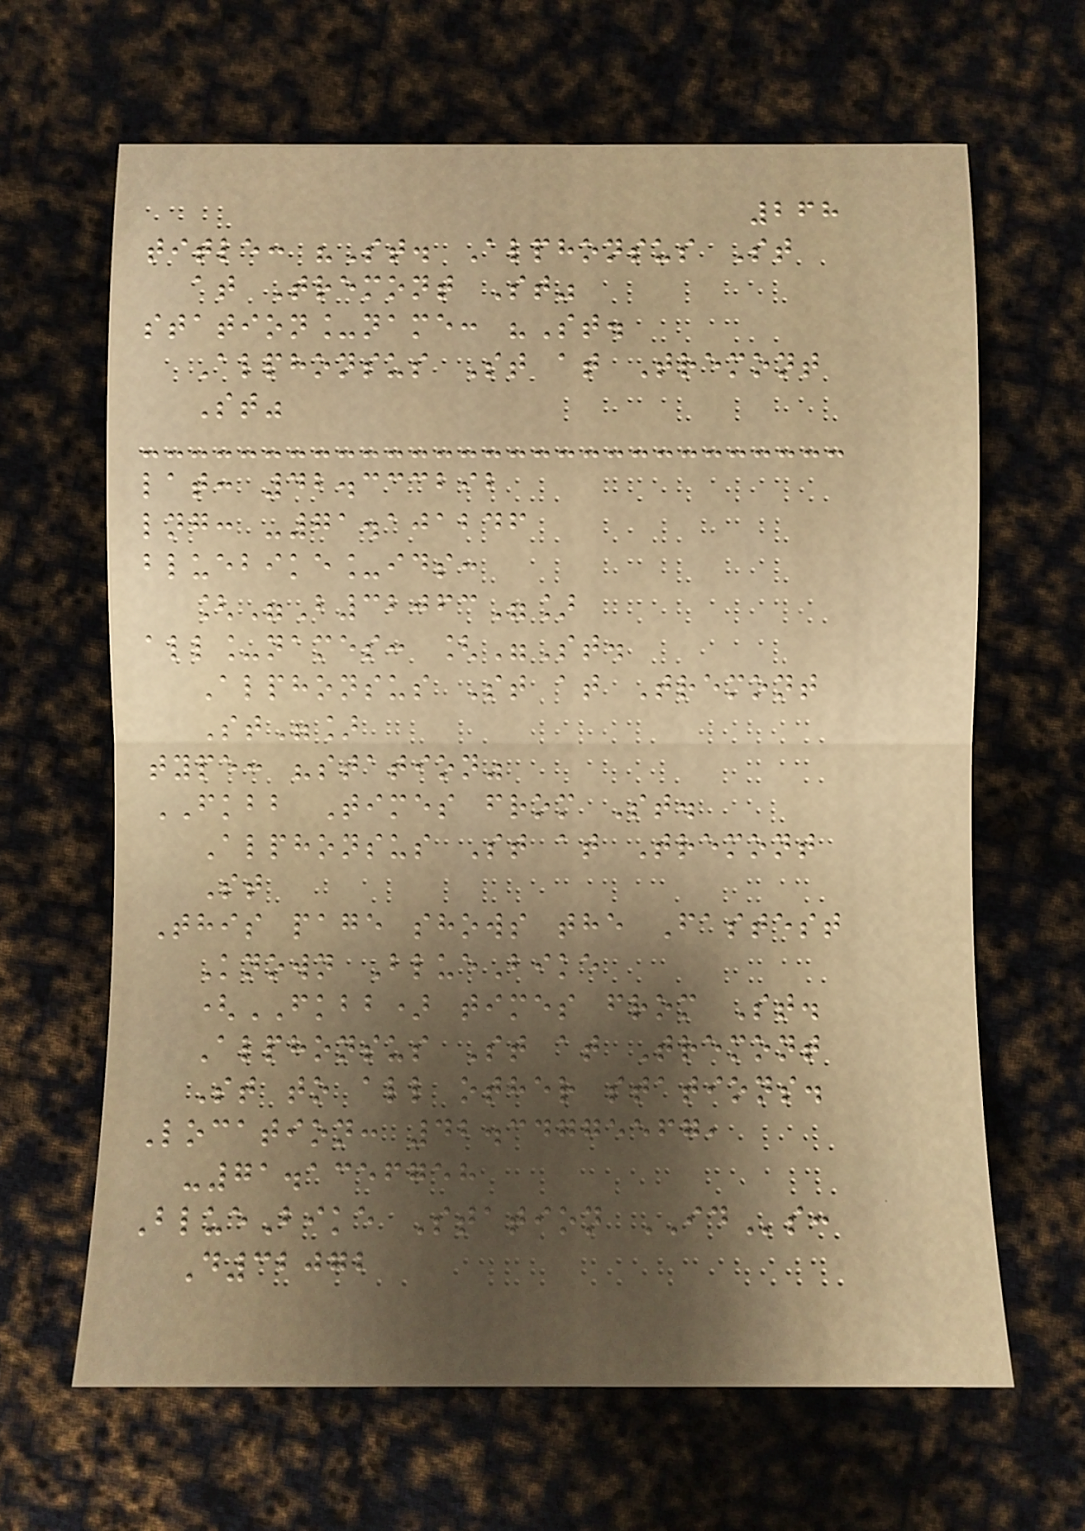268
title: "St. Alphonsus St
at Tremont St"
station_name: "St.
Alphonsus St at Tremont
St"
lat: 42.333292
lng: -71.101246
bluebike_ids:
["B32063"]
all_names: ["St.
Alphonsus St at Tremont
St"]
type: "station"
FKBB Times from St.
Alphonsus St at Tremont
St
This page shows the Fastest
Known BlueBike
(FKBB) times from St.
Alphonsus St at Tremont
St to all other stations.
Location: 42.34775567,
-71.1356758
BlueBike Station IDs:
D32072
